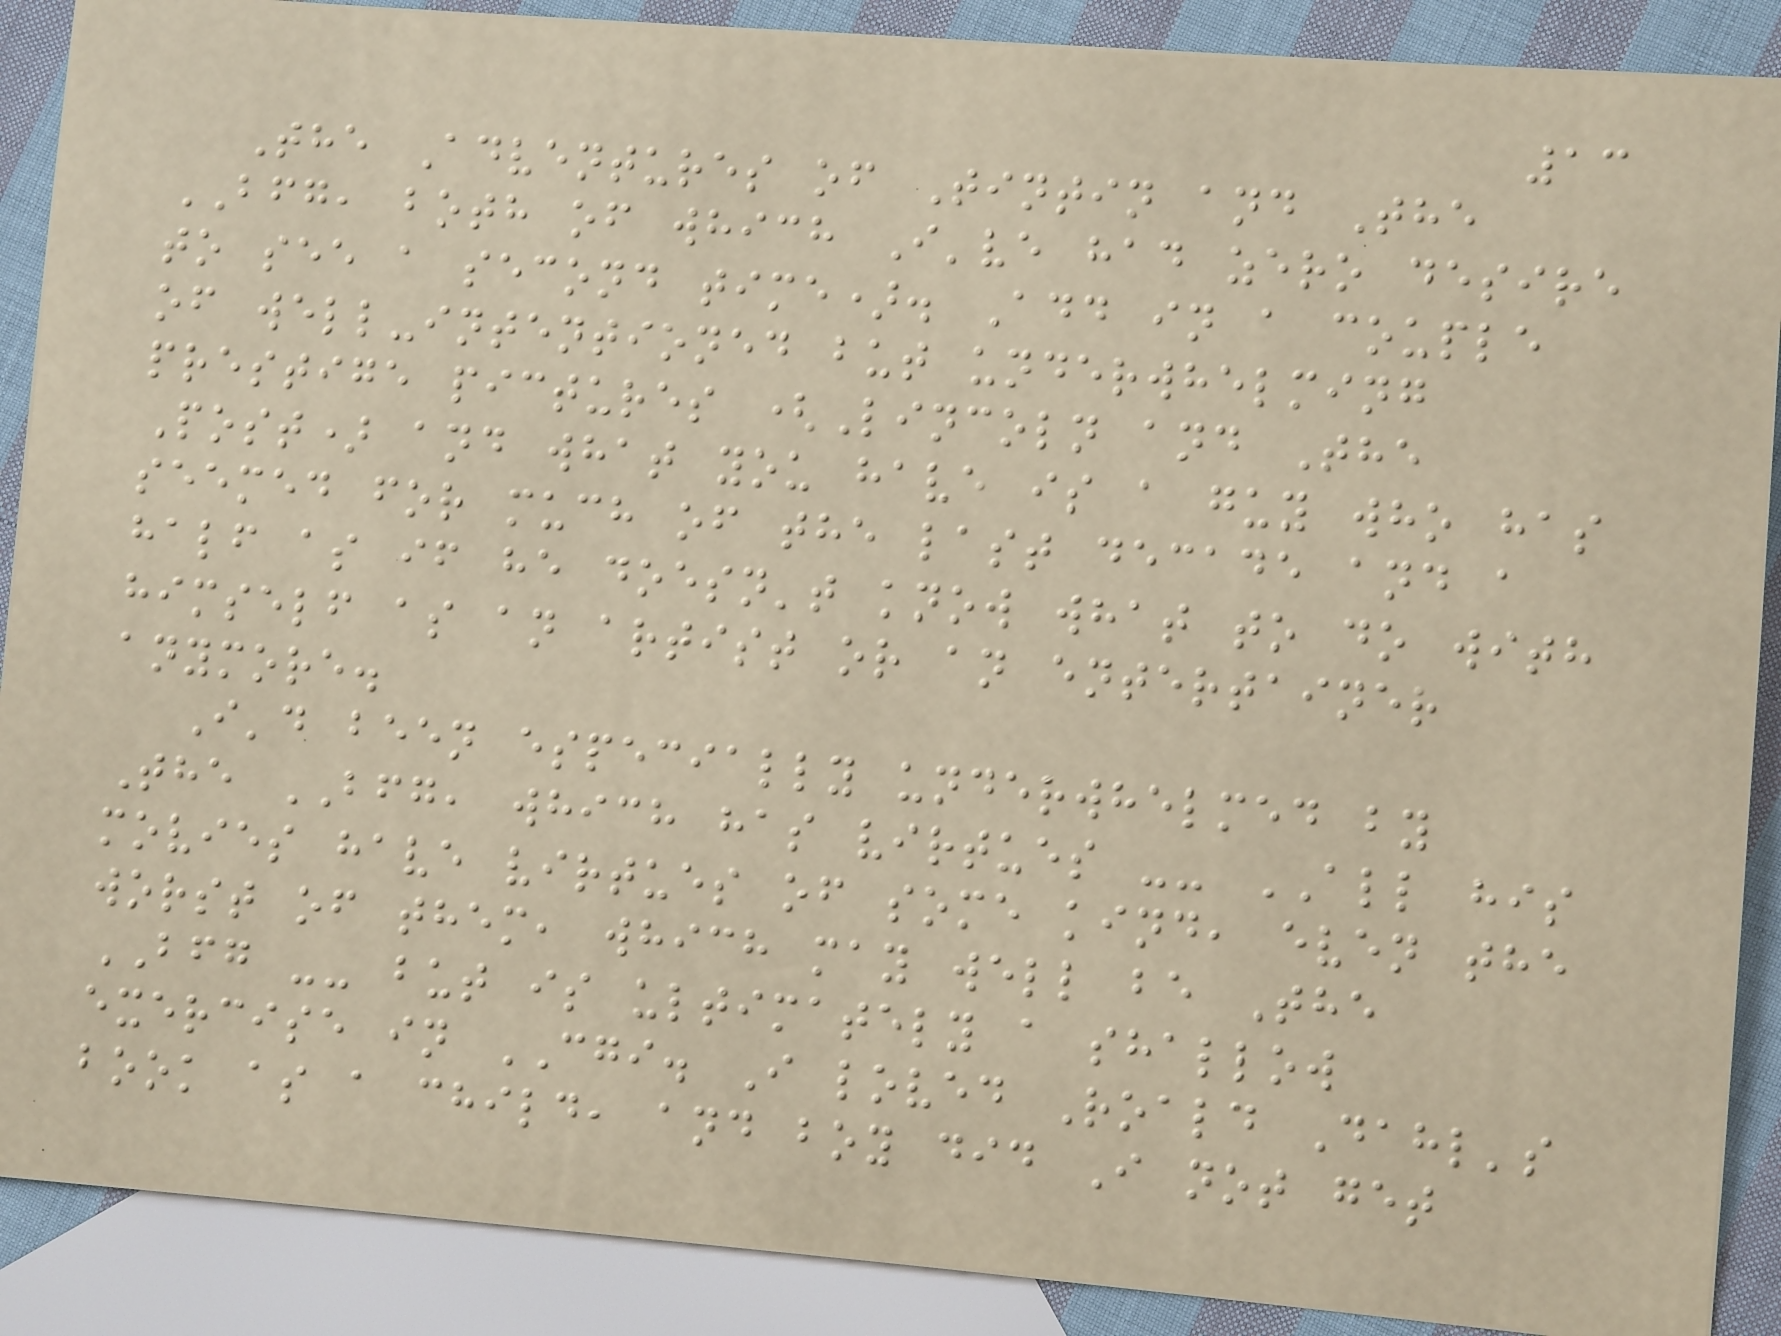13
The Adventures of Tintin and The
BFG, both of which I've had zero desire
to see a second time). Add in a couple
of well-intentioned but underwhelming
prestige pictures (Lincoln and The
Post) and what you have is a guy who has
seemed for much of the last decade and a
half as if he doesn't know what to do with
himself as an artist or an entertainer
anymore.
I'd been especially underwhelmed by
The BFG, which has virtues -- ALL his
movies have virtues of some kind, even the
worst of them, which may well be The
BFG -- but is ultimately a shallow
exercise in CGI. I loved Roald Dahl's
book as a child, and boy did I not get
